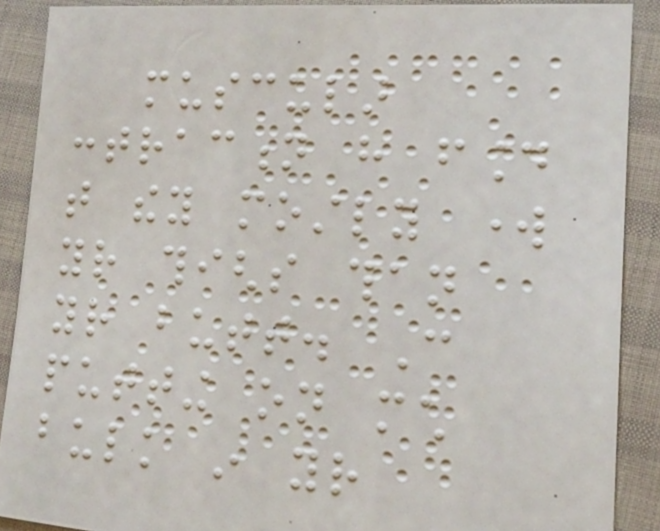muscular
contraction have found
that they mostly work
your thighs than
your butt. Can
putting on much
bulk in your
